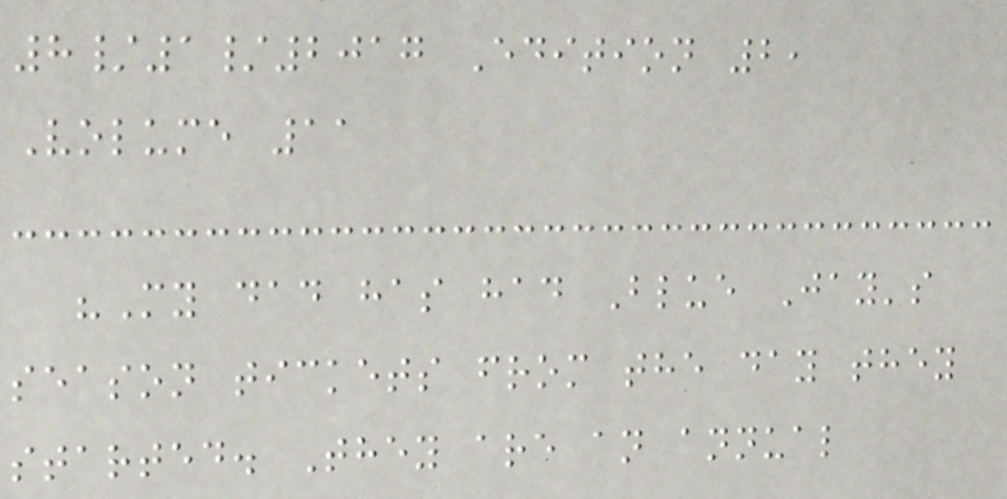8/1/2017 Edition 2,
Volume 11
"My dad has had Blue Jay's
season tickets from the day they
started. They are an annual
